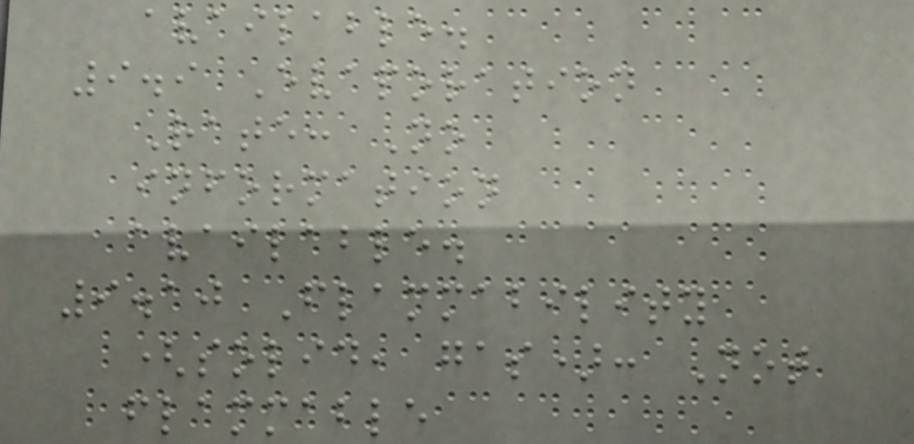available.
9.9 Evaporation
Rate: No
information
available.
9.10 Flammability
(solid, gas): Not
flammable
